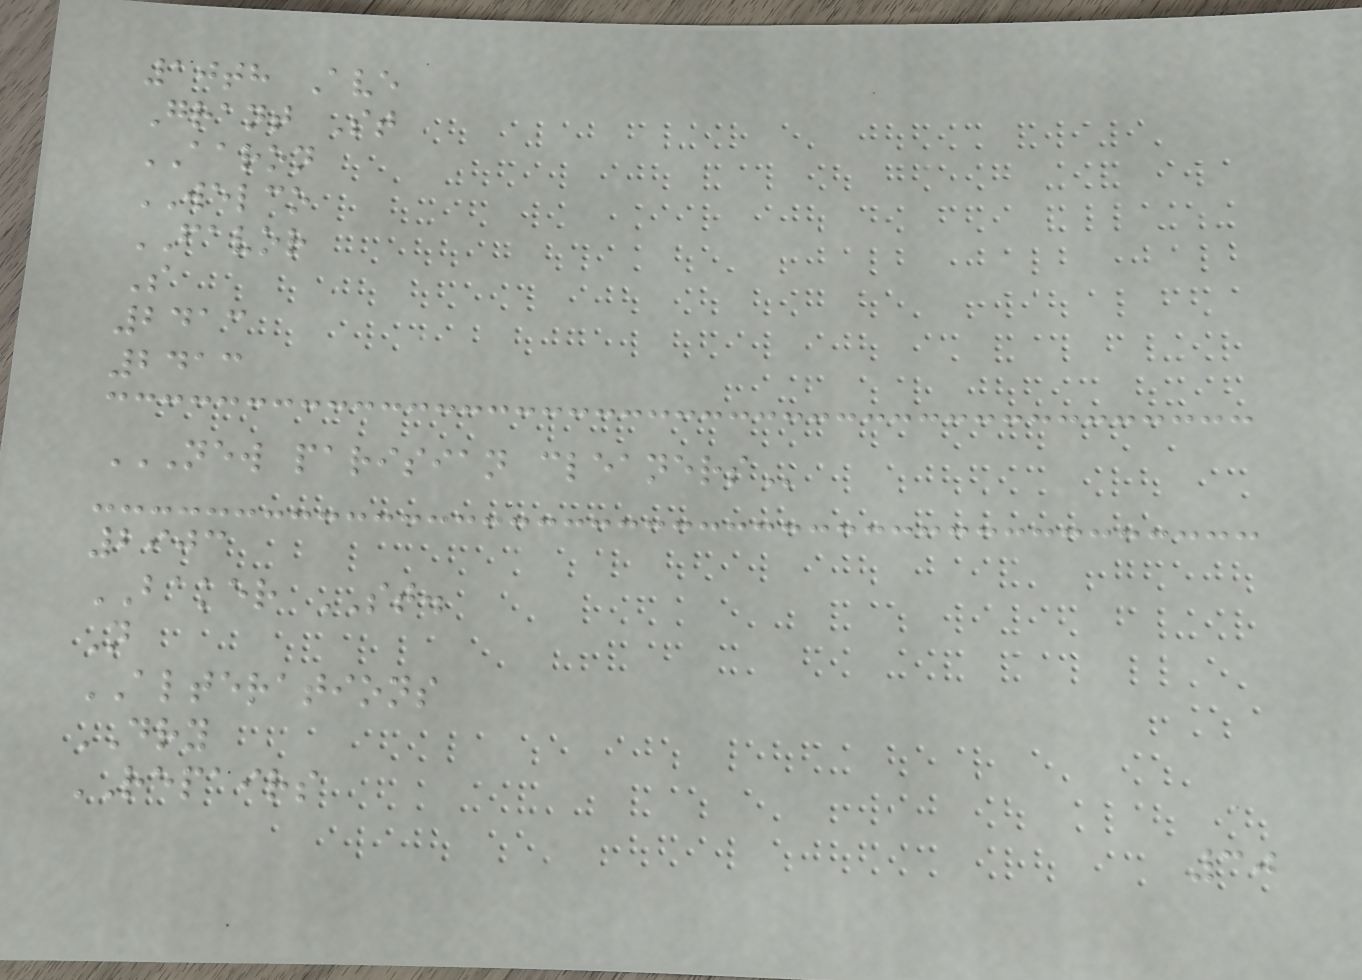10th Ave
Grant St
AARON
WELCO
FAVOR
S
2413
2413
NEW PARISIAN CLEANERS
2903
BAKER ST.
N
ALTERATIONS
DRY
REPAIRS
30
